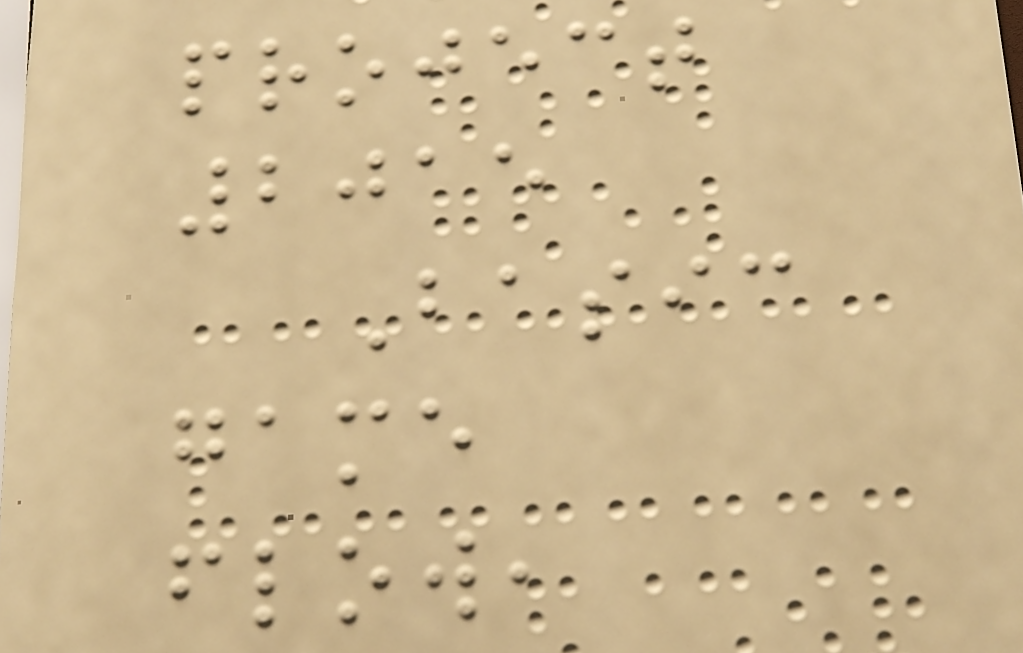project
2015
Basic
game
flow,
